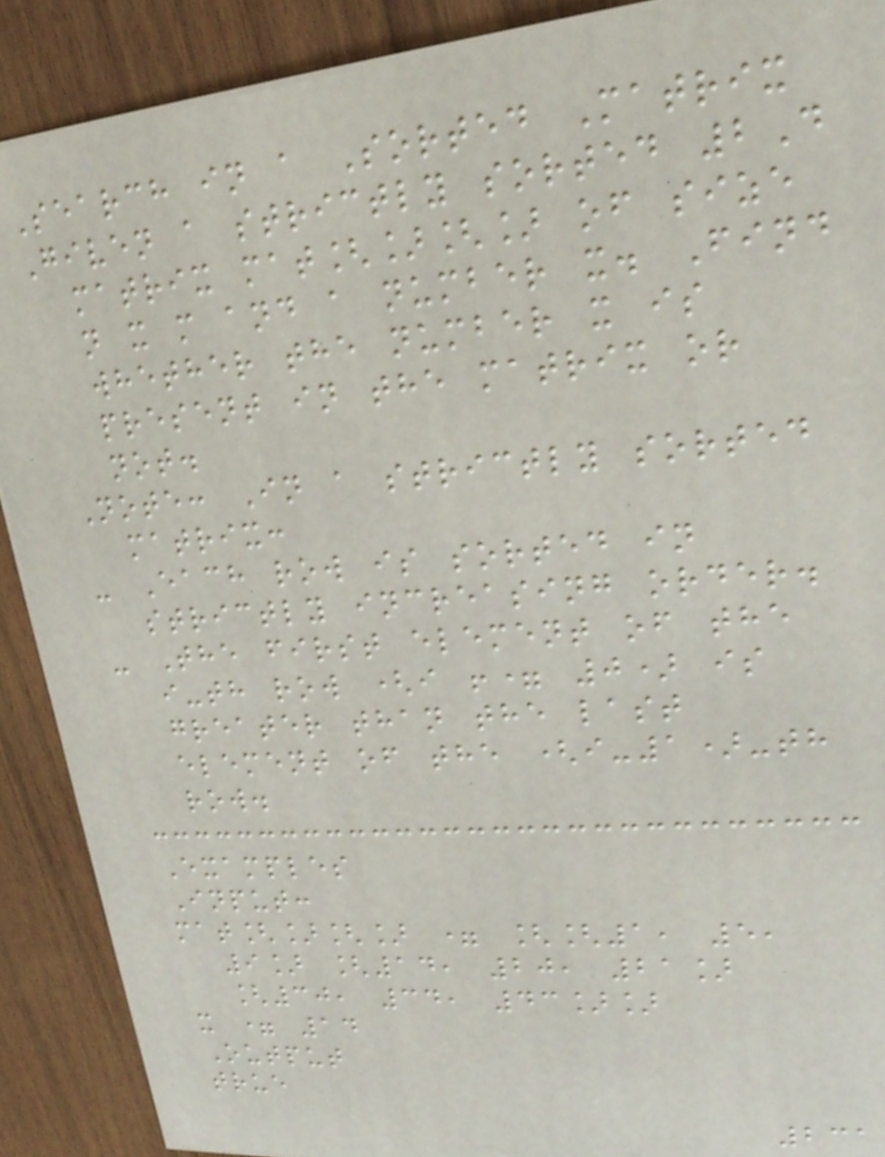Search in a Sorted Matrix
Given a strictly sorted 2D
matrix mat[][] of size
n x m and a number x. Find
whether the number x is
present in the matrix or
not.
Note: In a strictly sorted
matrix:
- Each row is sorted in
strictly increasing order.
- The first element of the
i-th row (i != 0) is
greater than the last
element of the (i-1)-th
row.
Examples
Input:
mat[][] = [[1, 5,
9] [14, 20, 21]
[30, 34, 43]]
x = 14
Output
true
231
